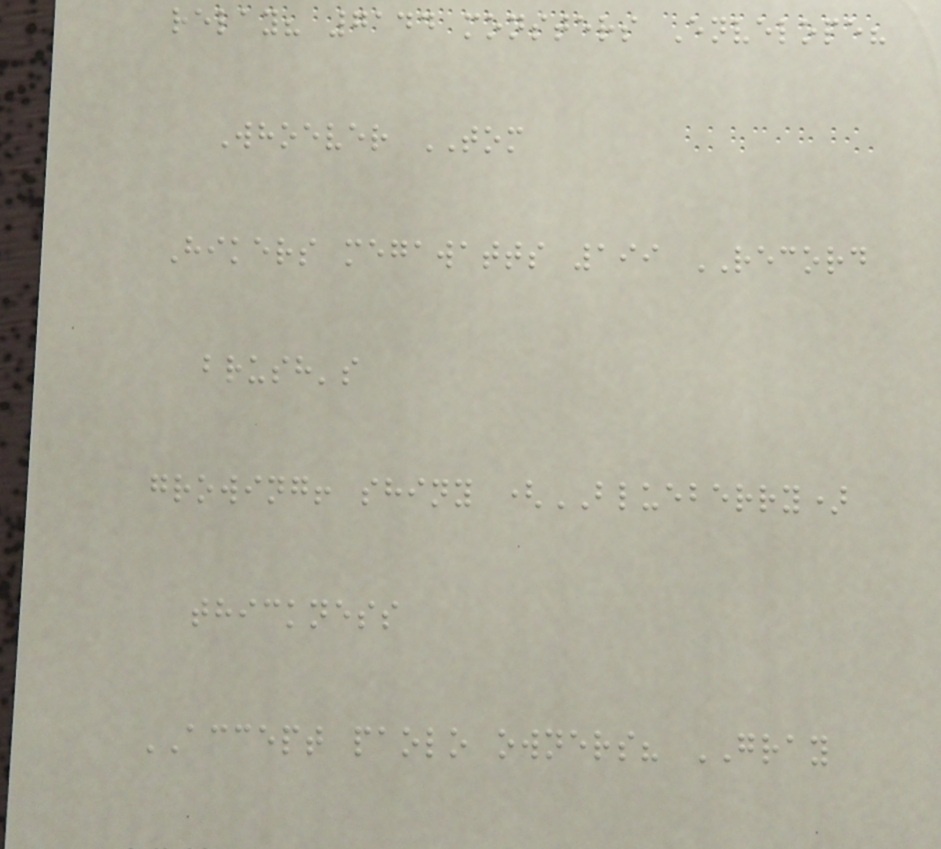relay? 7144 monsters Envelope?
Whoever TOM
Hikers megawatts 199 RECORD
brush's
growing! shiny (BLUEBERRY)
thickness
ACCEPT paolo owners? GRAY
